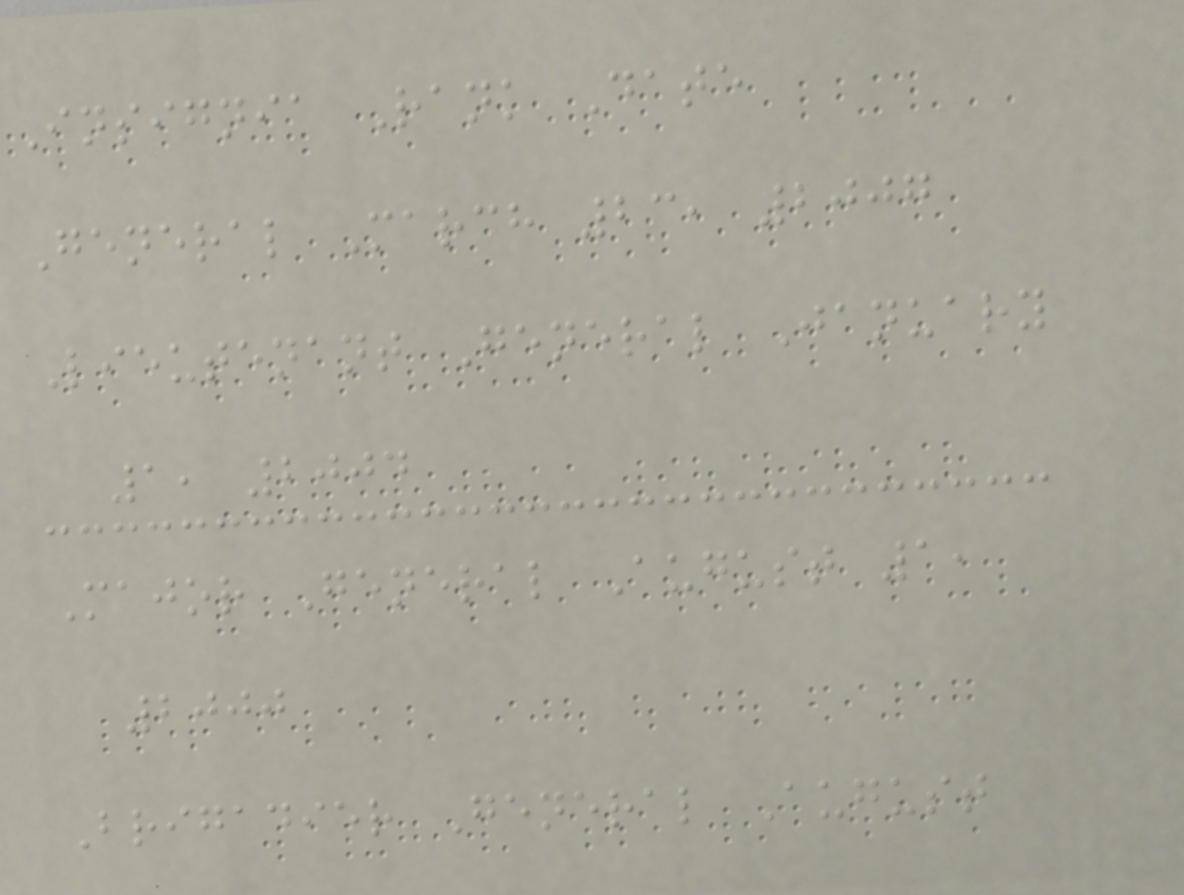Insignia Rank Date
General March 23, 2007
Lieutenant General January
1, 2004
Major General August 1,
2000
Brigadier General August
